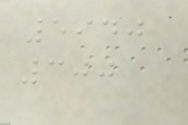5940
300
